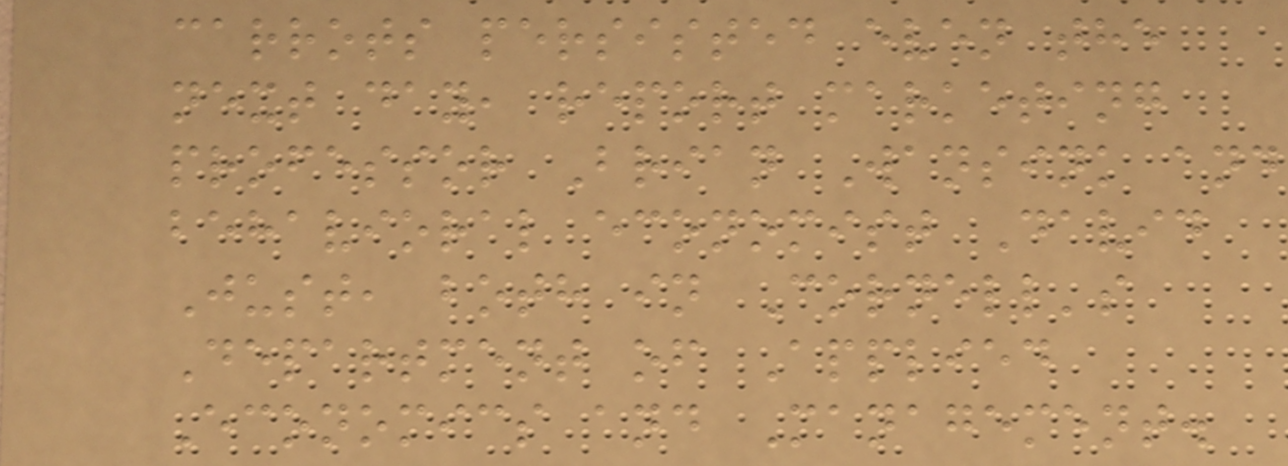carrots persisted even the
next day, report marketing
professor Brian Wansink and
behavioral economist David
Just, both in Cornell's
Department of Applied
Economics and Management.
